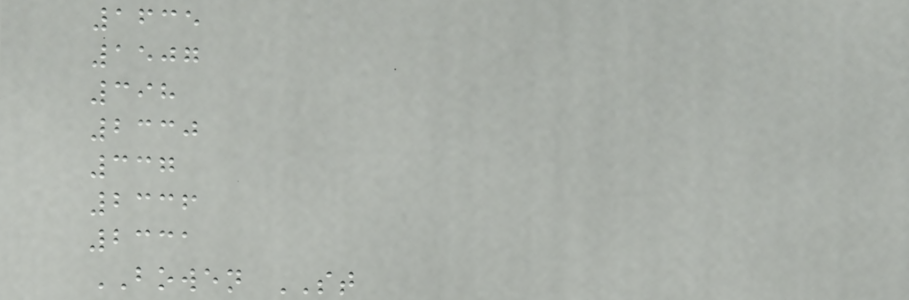1635
1507
398
2330
337
2336
2331
BOWEN ST
